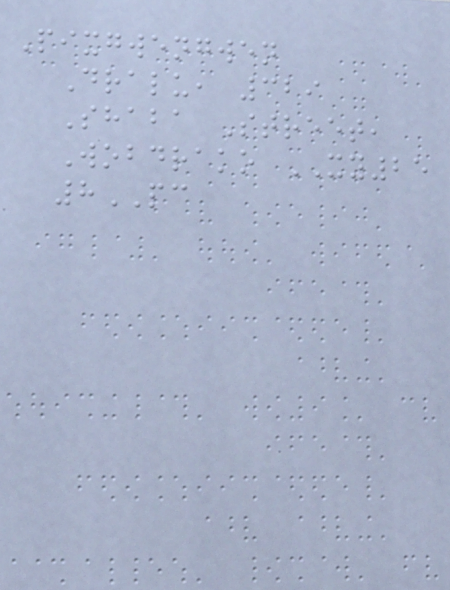Pixgwengwen
Dralu, 329
Shaba Street,
Wobdrako XY25
8PC
